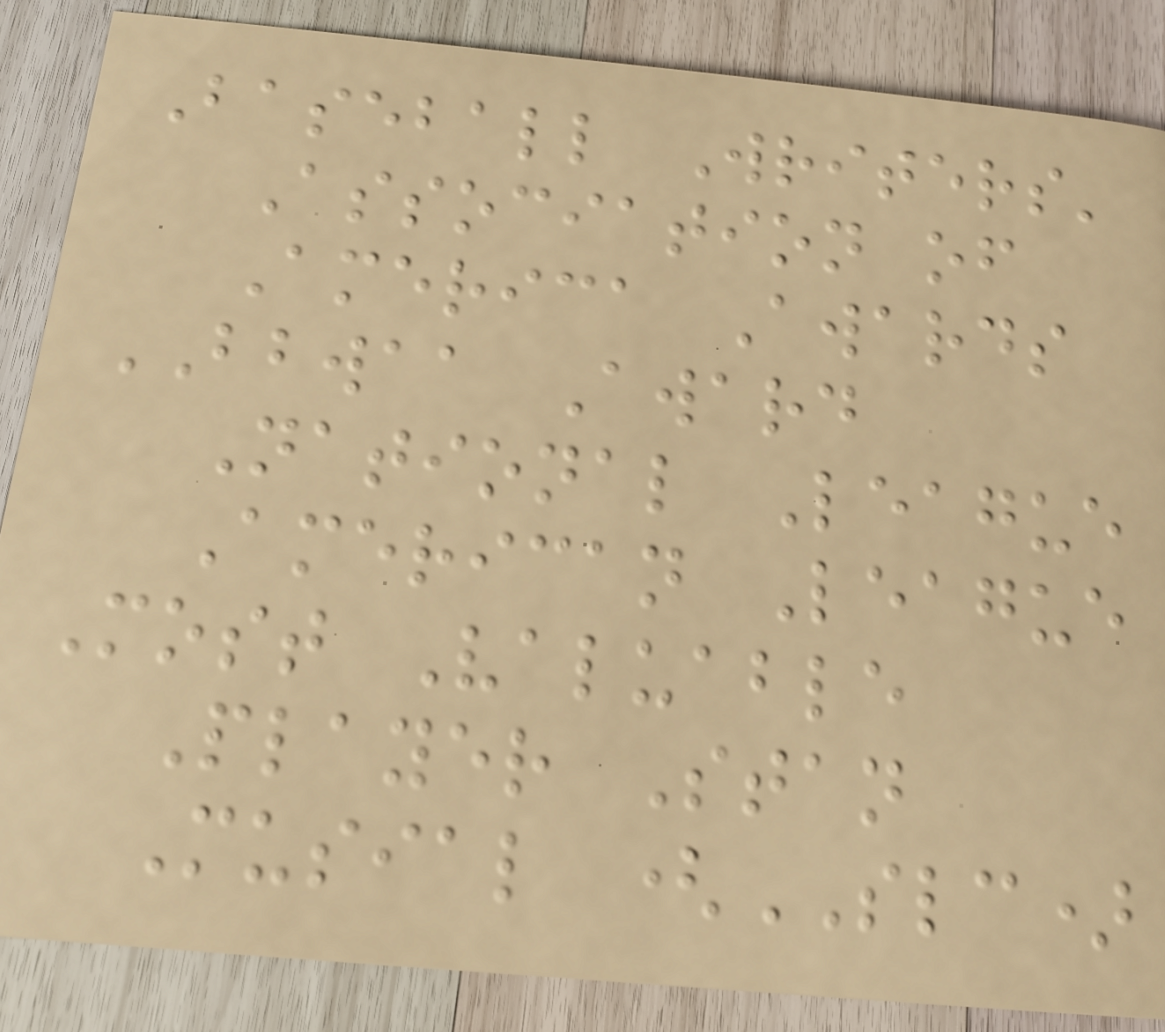Baseball Writers'
Association of
America Awards
BBWAA Award
National League
American League
Most Valuable
Player Stan
Musial (SLC)
